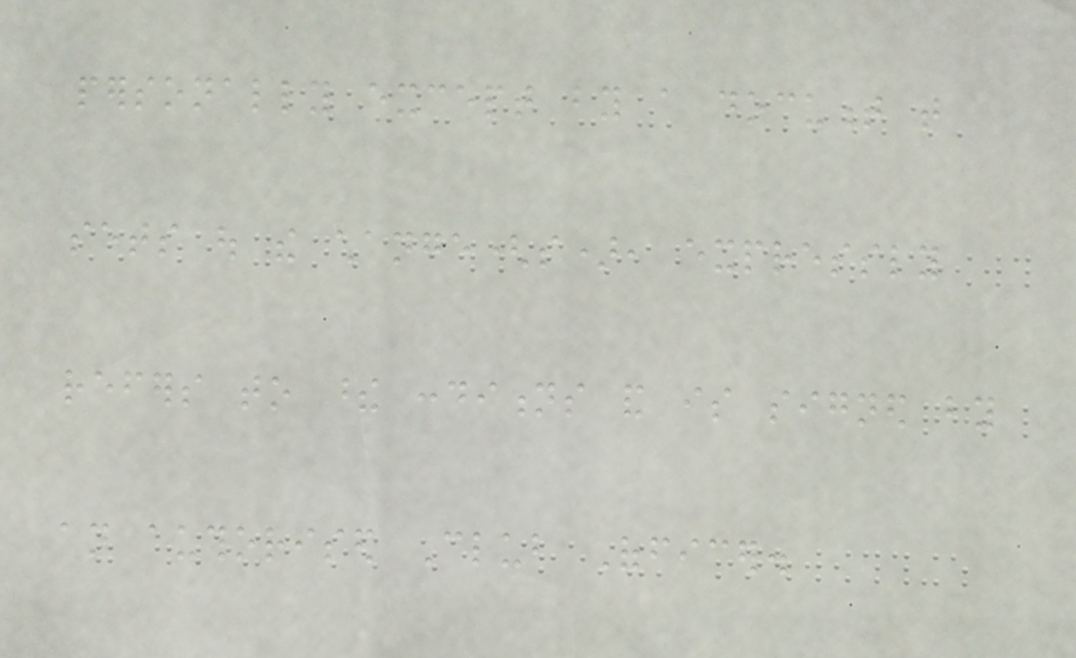personally except by a document that
sets out the change(s), expressly
refers to these conditions and is signed by
an authorised Club Officer.
